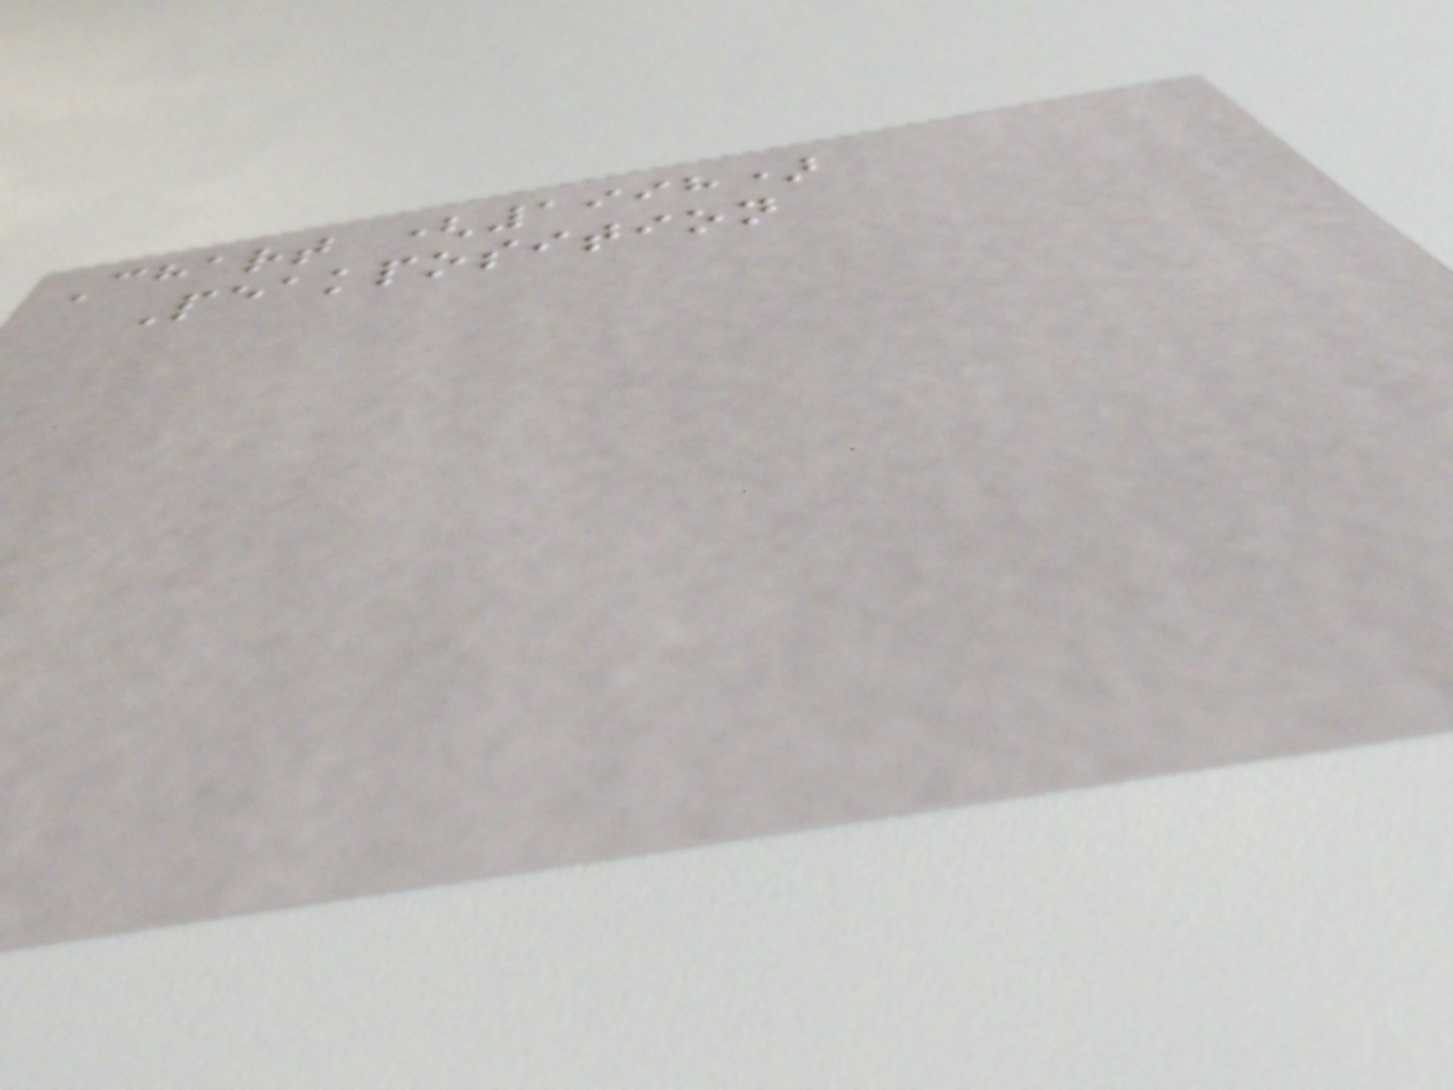Chart (1998)
Peakposition
